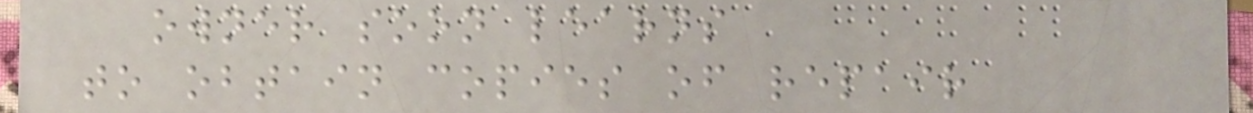owner soon learns
to obtain copies of repair
